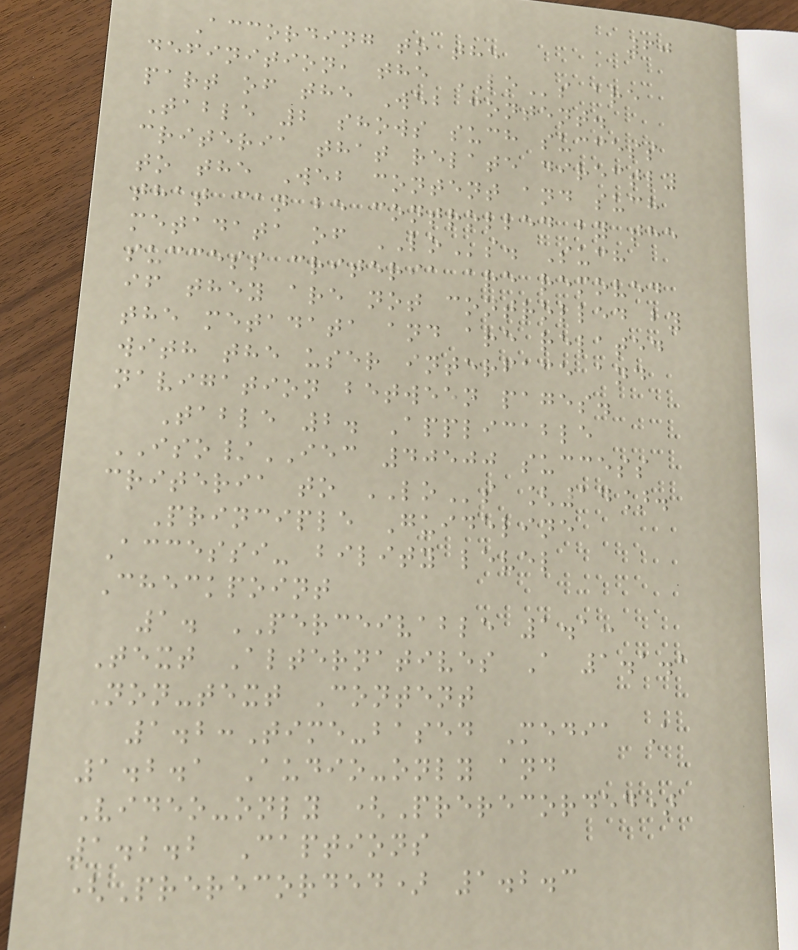60
According to the
definition, the LOs are
part of the Web content.
Table 2 shows such success
criteria that relate directly
to the Web content and such
that can be controlled by the
metadata of LOs. Such
success criteria are removed
if they are not controlled by
the metadata and are related
with the user interface and
navigation between pages.
Table 2. Applicable
ISO/IEC 40500 success
criteria to LOs [14].
Principle Guideline
Accessi- bility level
Checkpoint
1. PERCEIVABLE 1.1:
Text Alternatives A 1.1.1
Non-text Content
1.2:Time-based Media A
1.2.1 Audio-only and
Video-only (Prerecorded)
1.2.2 Captions
(Prerecorded) 1.2.3
